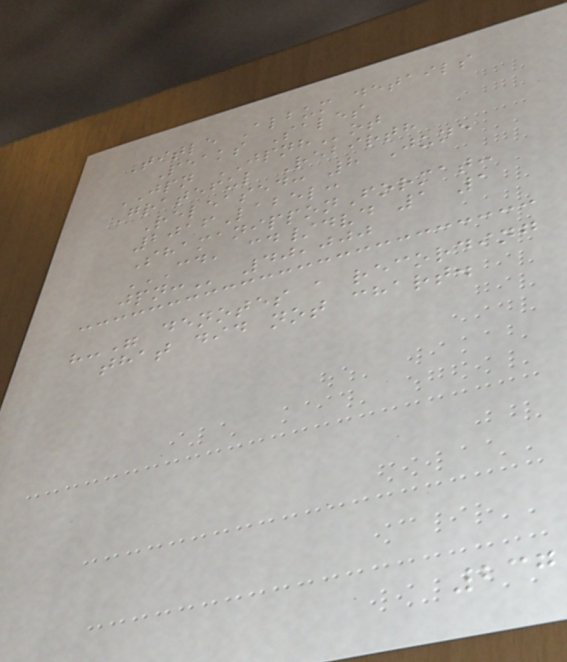Title Album details
Peaks Sales
JPN JPNHot
Grateful Rebirth
Released: 8 June
2016Label:
ShamanipponFormat:
CD, CD/DVD 1 1
JPN: 40,000
"-" denotes a recording
that did not chart.
237
